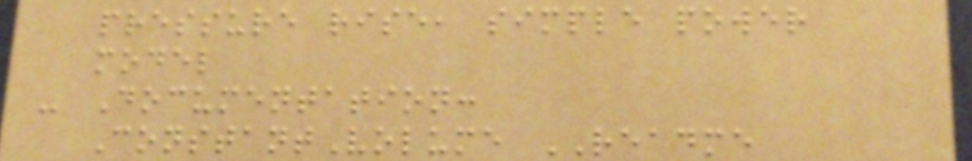pressure rise, simple power
model
- Documentation:
ConstantVolume README
